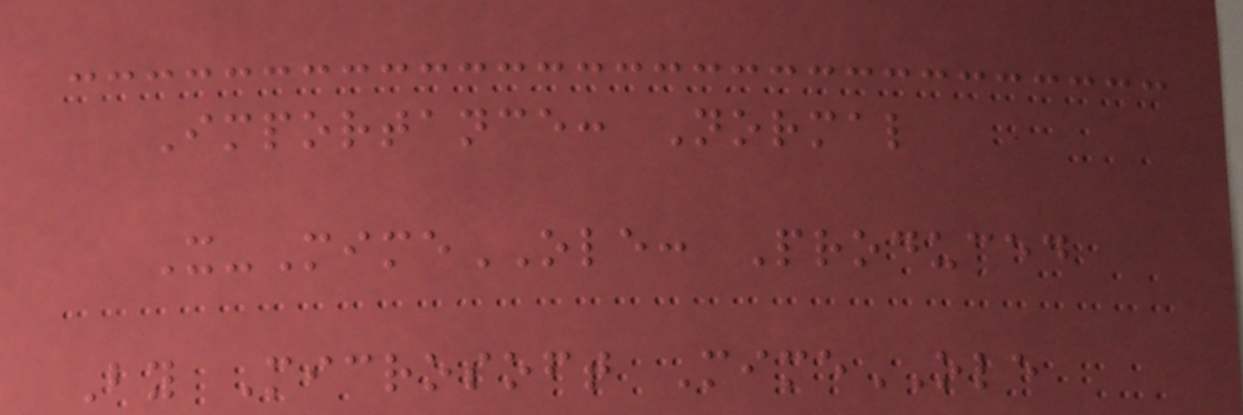Importance: Normal
X-MimeOLE: Produced
By Microsoft MimeOLE
